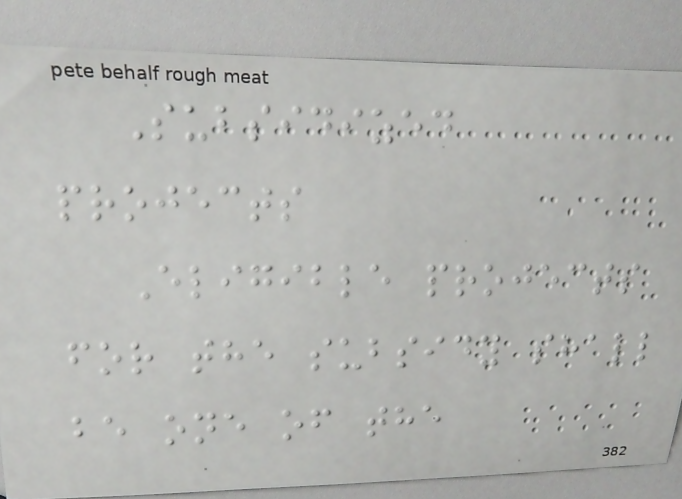Subsidized
projects
Eligible projects
for the subsidy shall
be one of the
